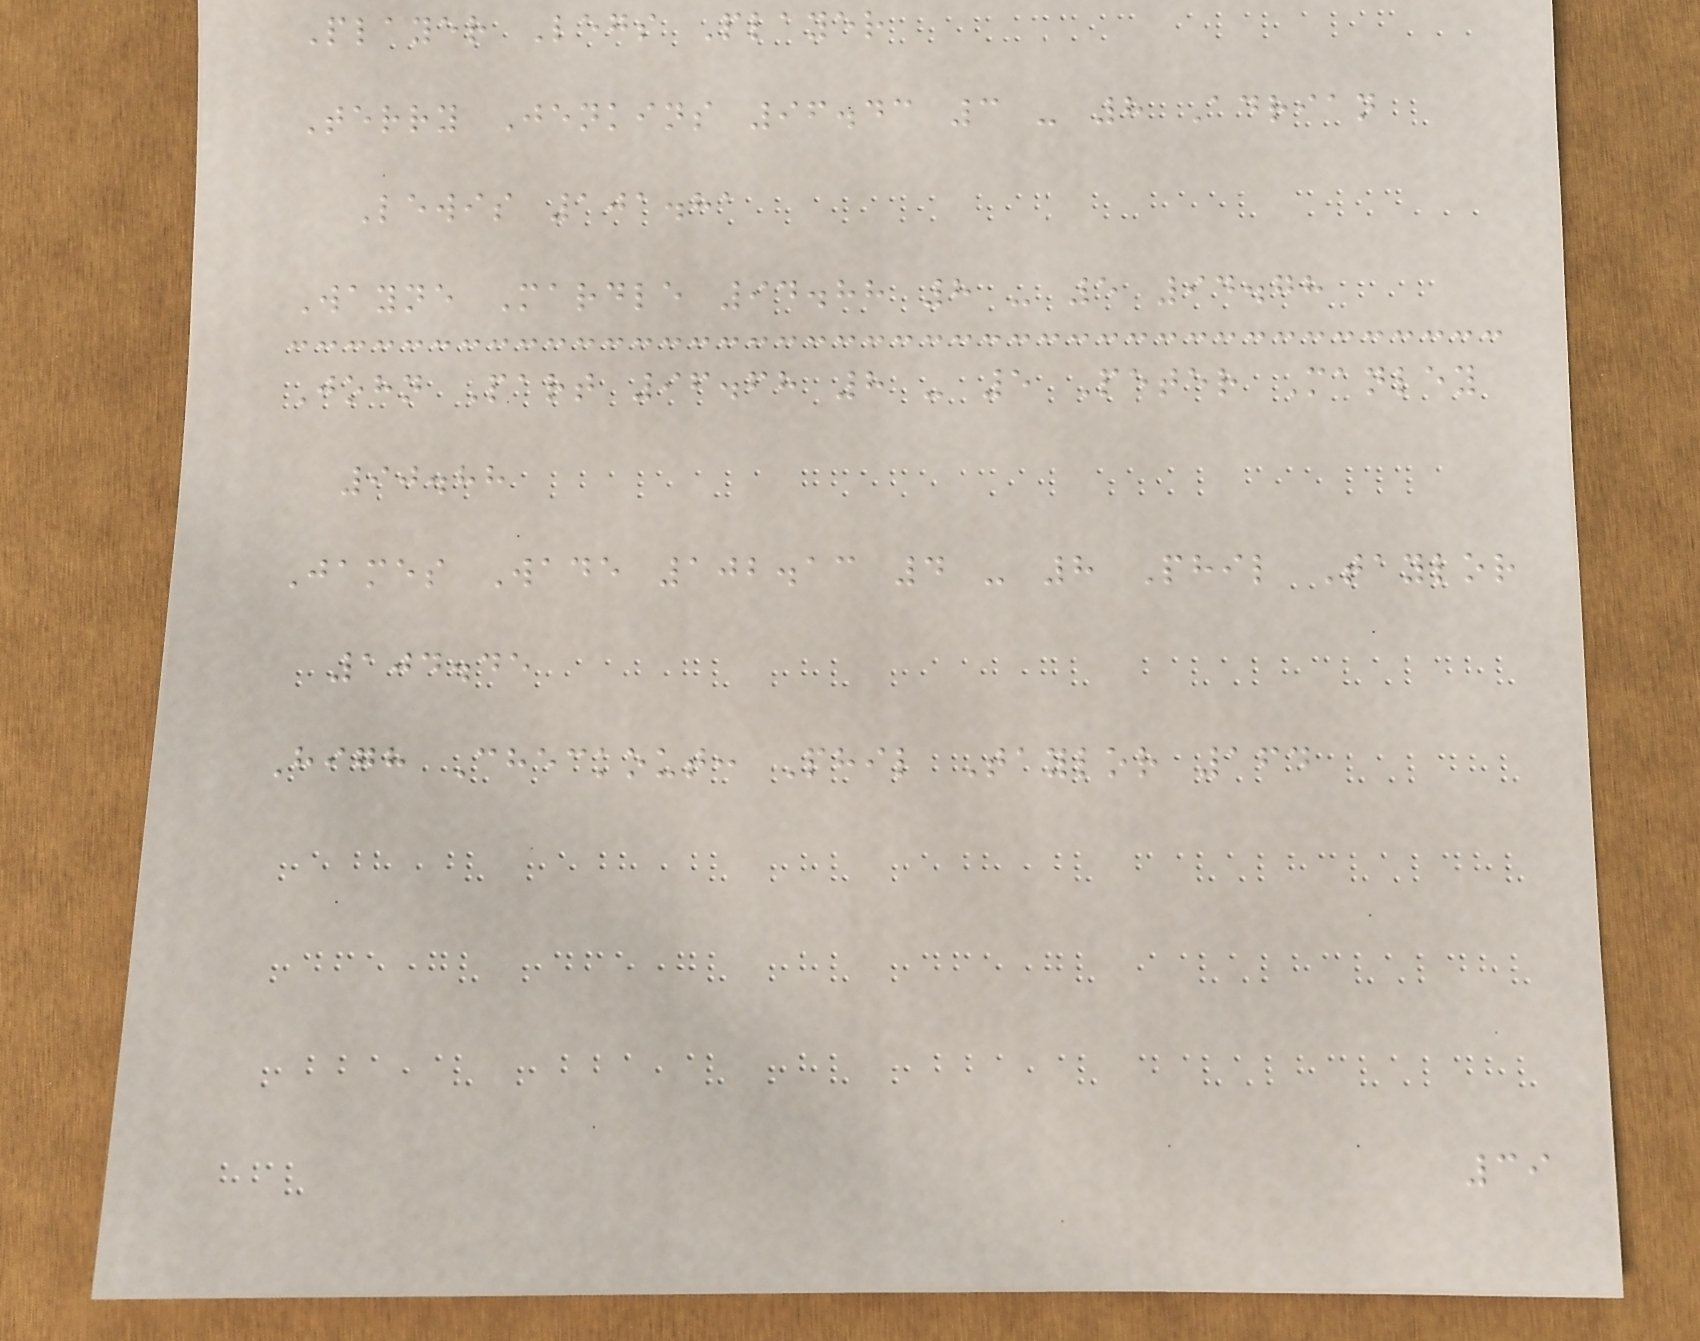Player Legs Player
Terry Jenkins 96.43 3 - 8 Adrian
Lewis 101.81
Wayne Mardle 94.88 8 - 5 94.78
John Part 96.68 8 - 5 Peter Manley
90.88
James Wade 102.13 4 - 8 Phil Taylor
104.45
High Checkout: Phil Taylor 164
39
